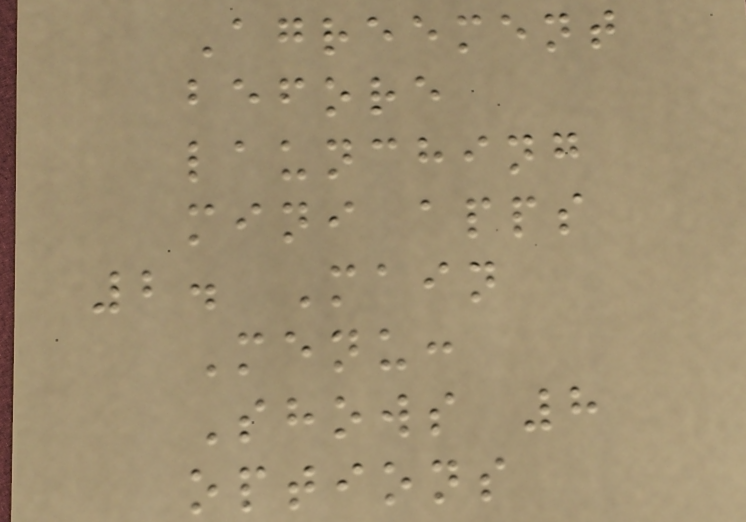Agreement
before
launching
mini apps
2. Main
Menu:
Shows 8
options
